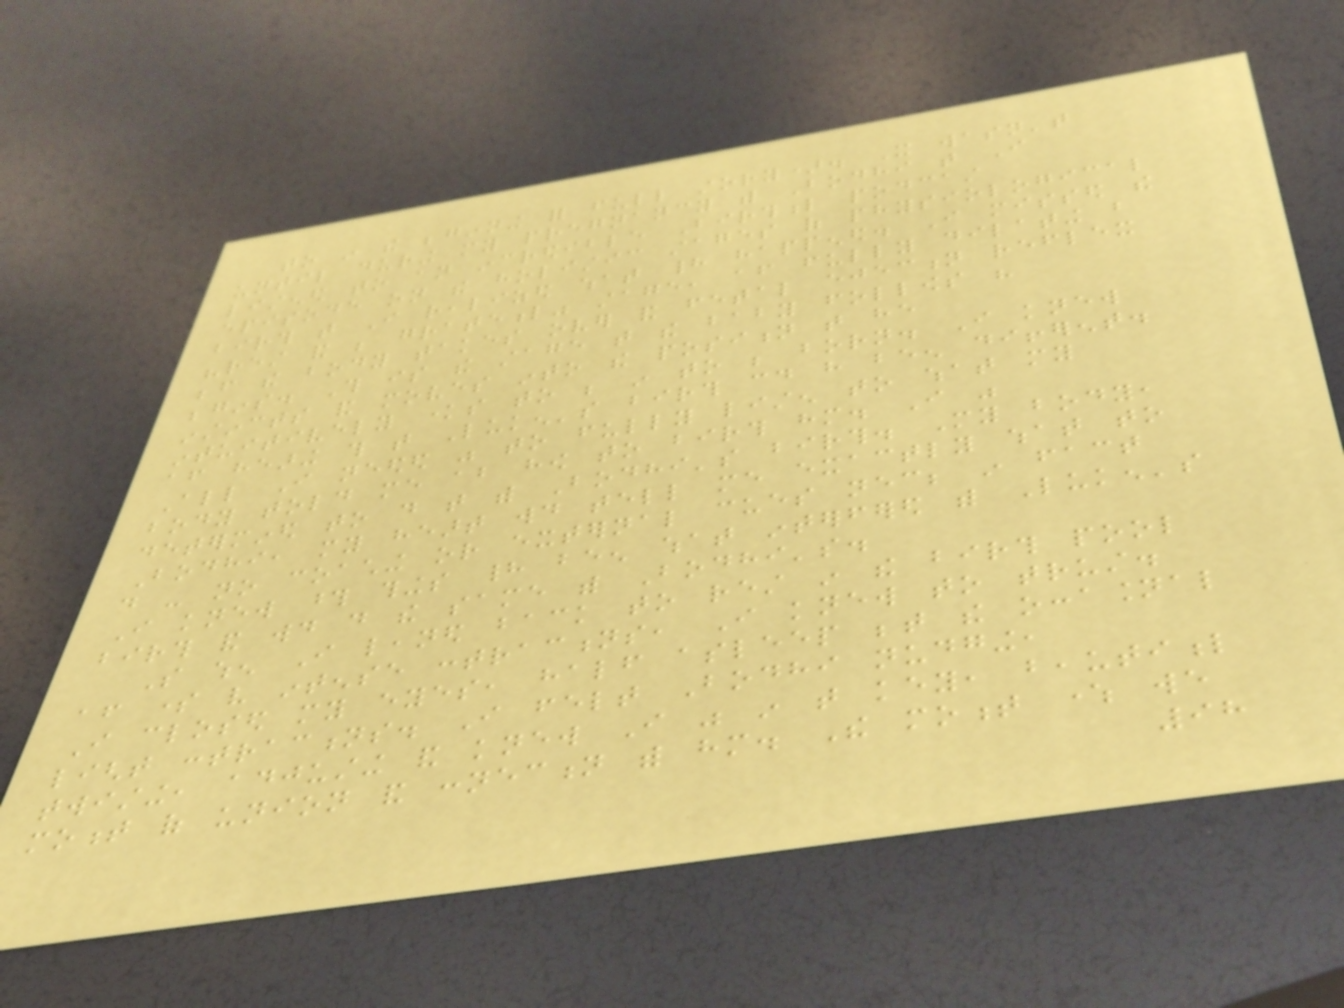to in the beginning for full story). It wasn't
until during my pregnancy with Bodhi that I
listened to an incredible Birthful podcast
episode on the holistic stages of physiological
birth that I realized what had happened. I missed the
"rest and be grateful" stage, after fully dilating but
before the body takes over and fetal ejection reflex
begins. This is the stage that the baby follows his
instincts and moves into the position that he
intuitively knows to be in to be born. I knew
after hearing this that Luken's birth could have been different.
All I needed was to fully listen to what my
body told me about how to birth him. I was
determined to do that with Bodhi's birth. My body,
Bodhi, my heart would tell me exactly what to
do - no coaching or external cues necessary; in fact
I knew those things had been what interfered with Luken's
birth and would do the same with Bodhi's.
So when I leaned back to rest in the birth pool
after some very intense contractions, I knew to trust.
I closed my eyes, half asleep between the occasional
light contractions. I felt Bodhi nudging,
twisting, adjusting and knew I was in that key, beautiful
moment of union and connection with him. The moment where we
98
